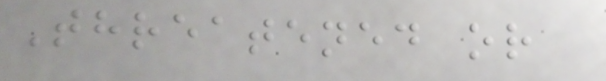Threatened or
